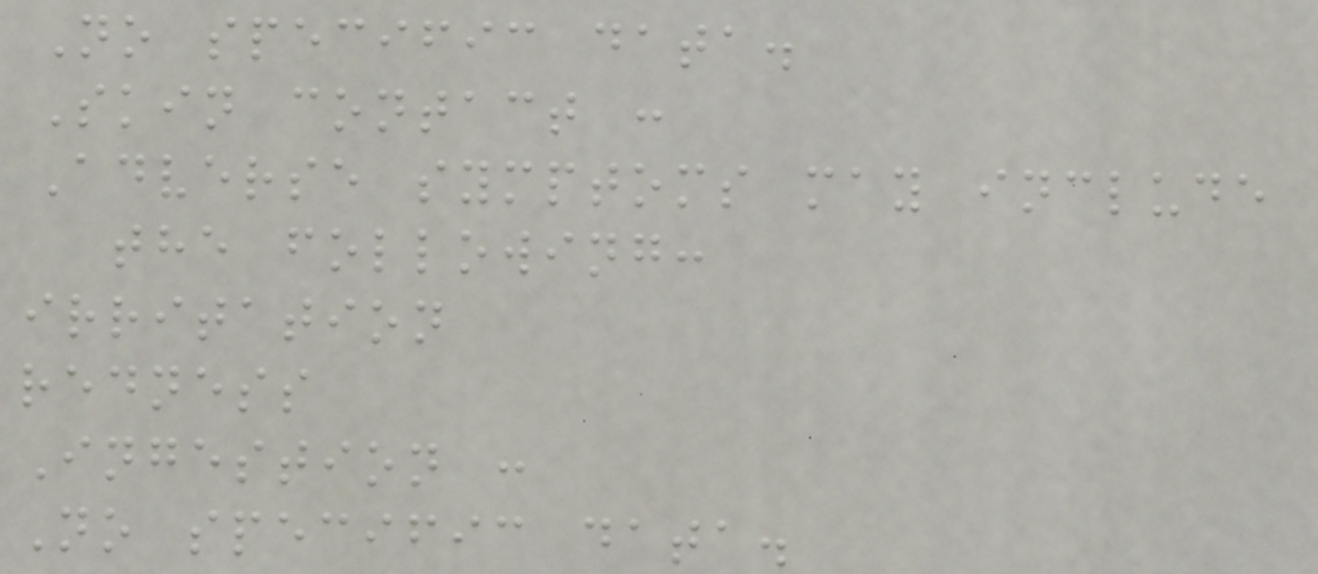No specific data.
Skin contact :
Adverse symptoms may include
the following:
irritation
redness
Ingestion :
No specific data.
